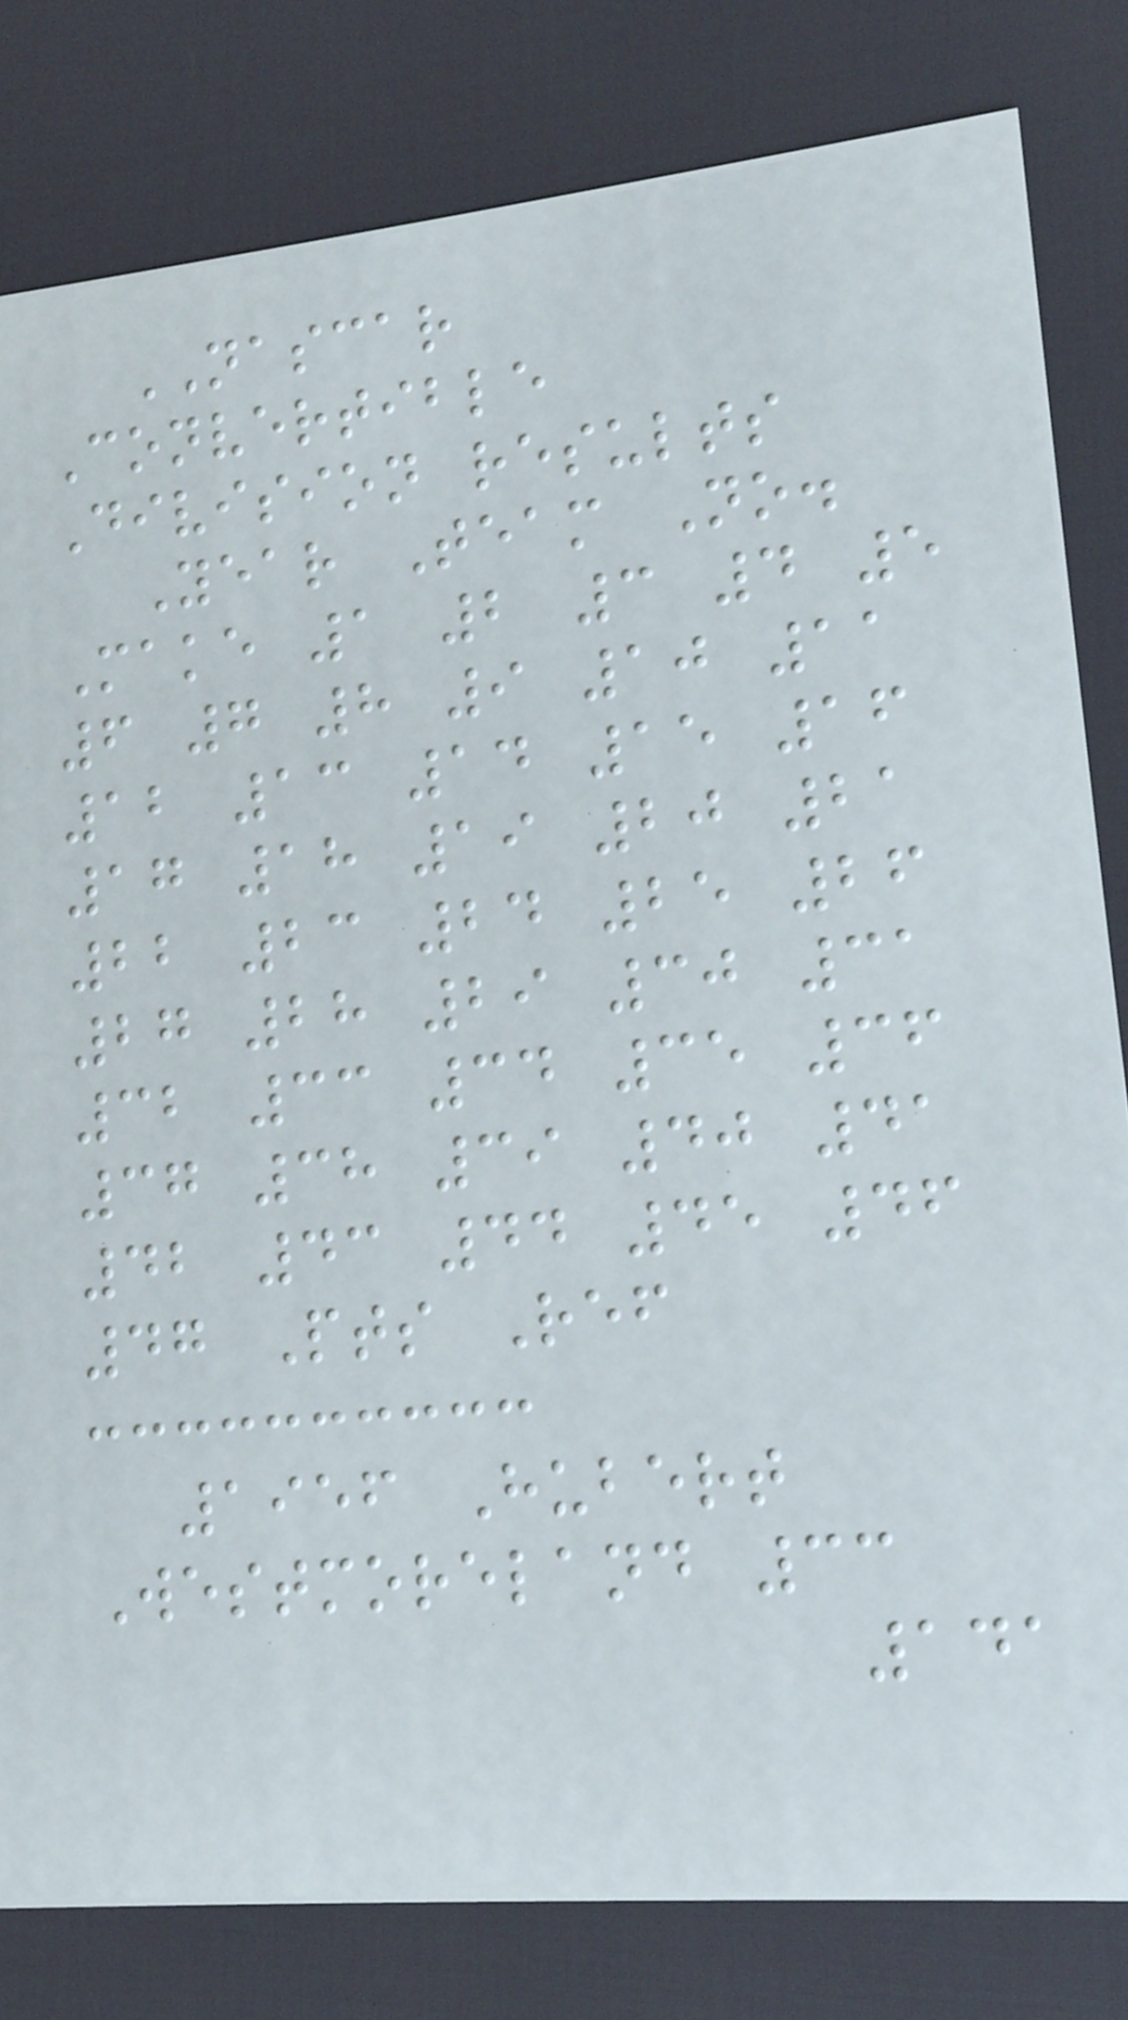NASCAR
Convertible
Division results
Year Team No.
Make 1 2 3 4 5
6 7 8 9 10 11
12 13 14 15 16
17 18 19 20 21
22 23 24 25 26
27 28 29 30 31
32 33 34 35 36
37 38 39 40 41
42 43 44 45 46
47 Pts Ref
1956 Hubert
Westmoreland 33
141
